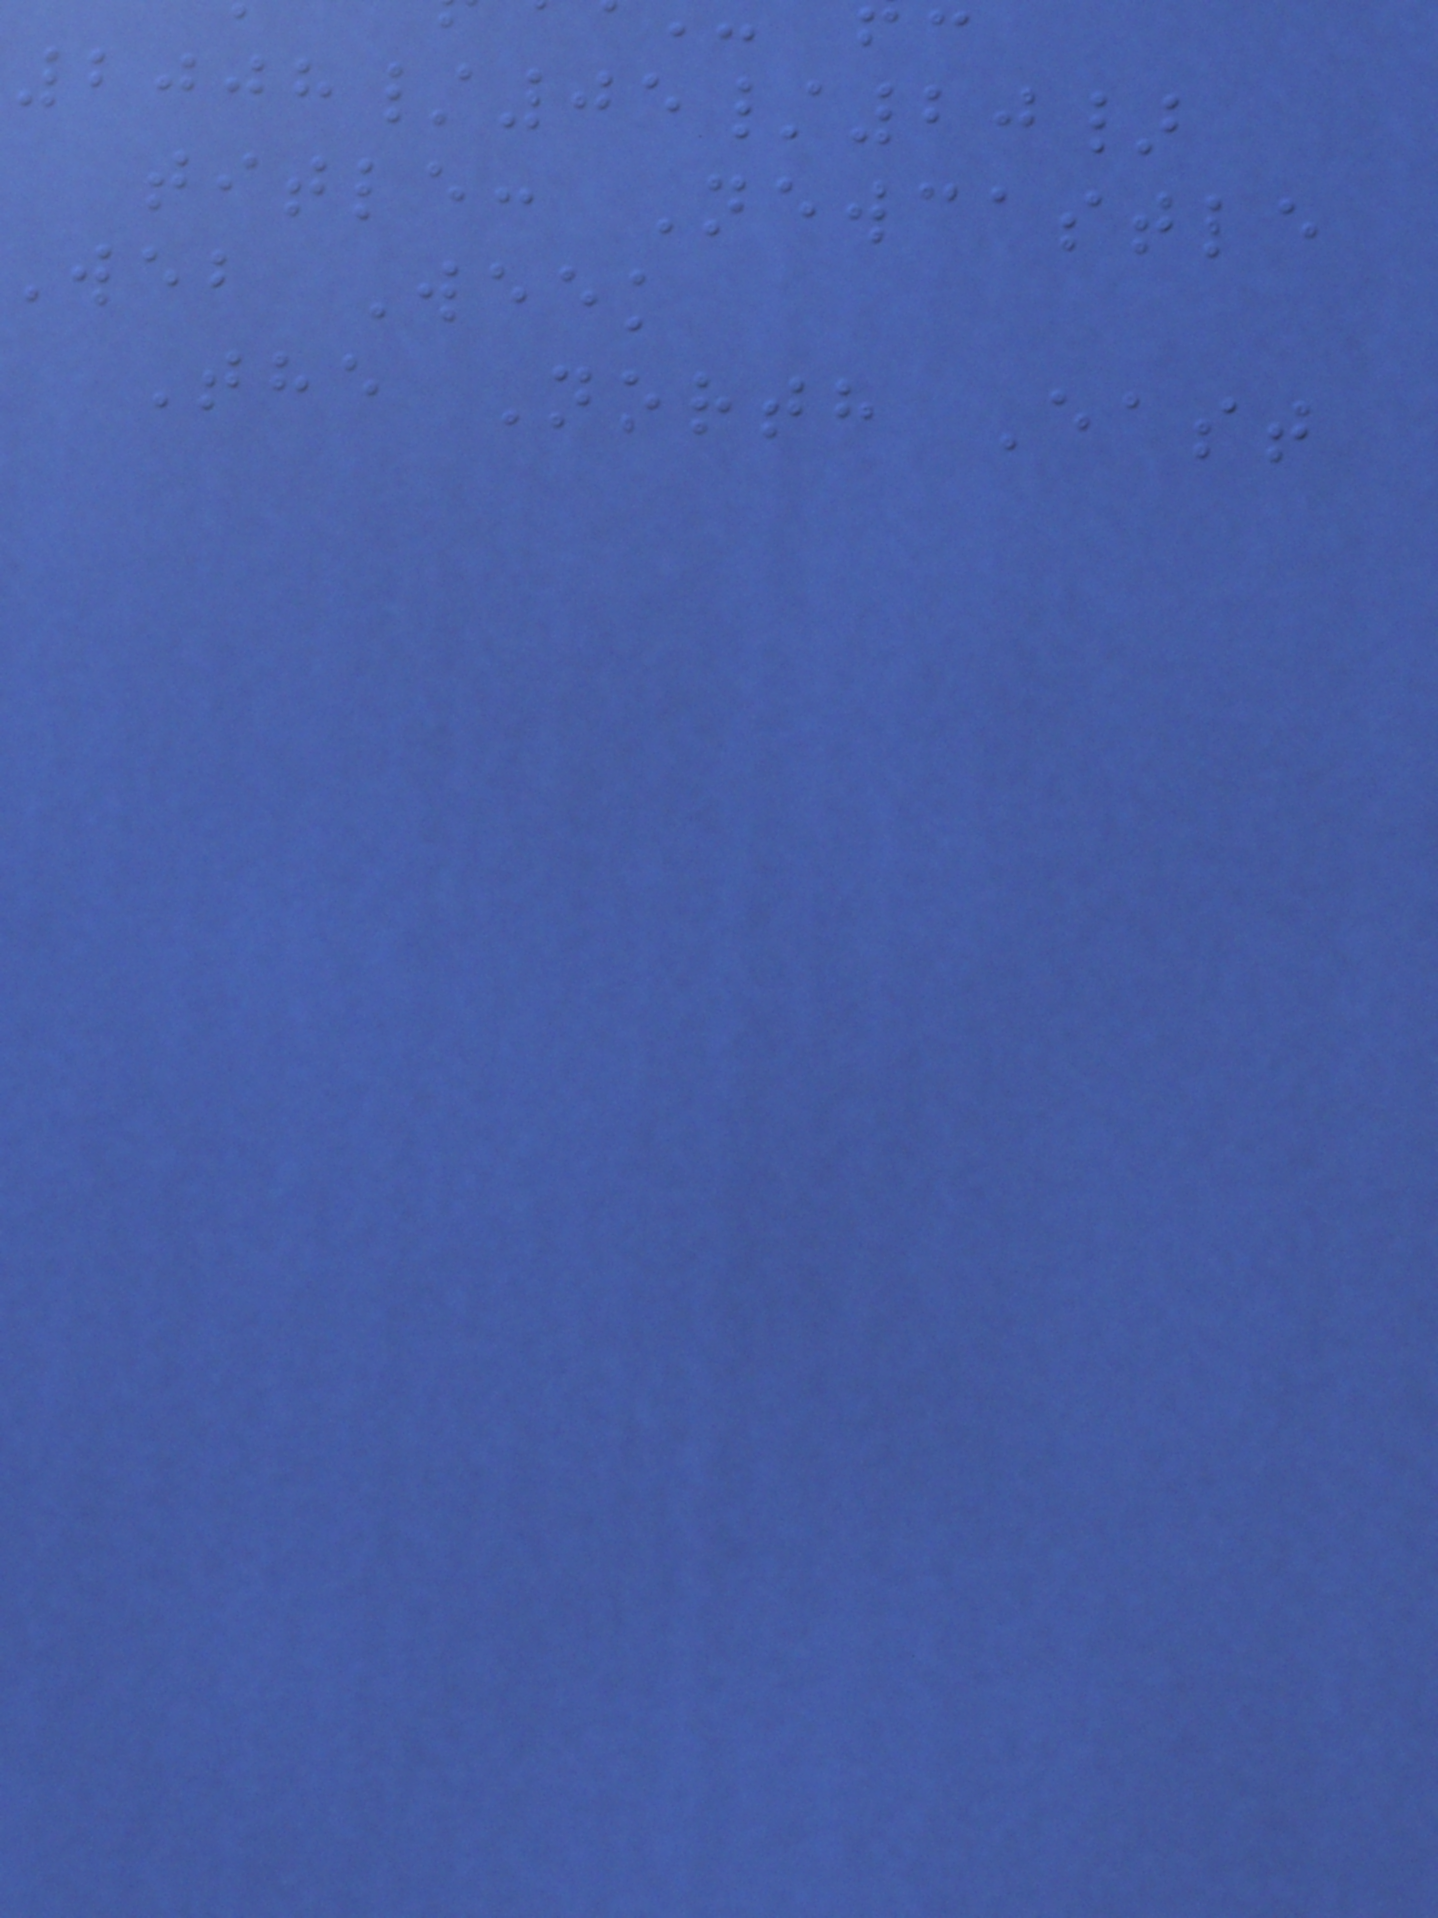2008/05/20}
title: Newcastle
web Week
The North East
